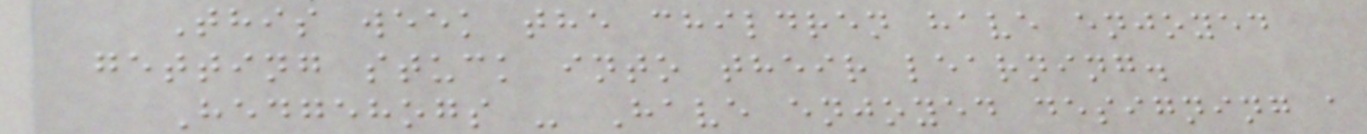This week the children have enjoyed
getting stuck into their learning.
Hedgehogs - Have enjoyed designing a
